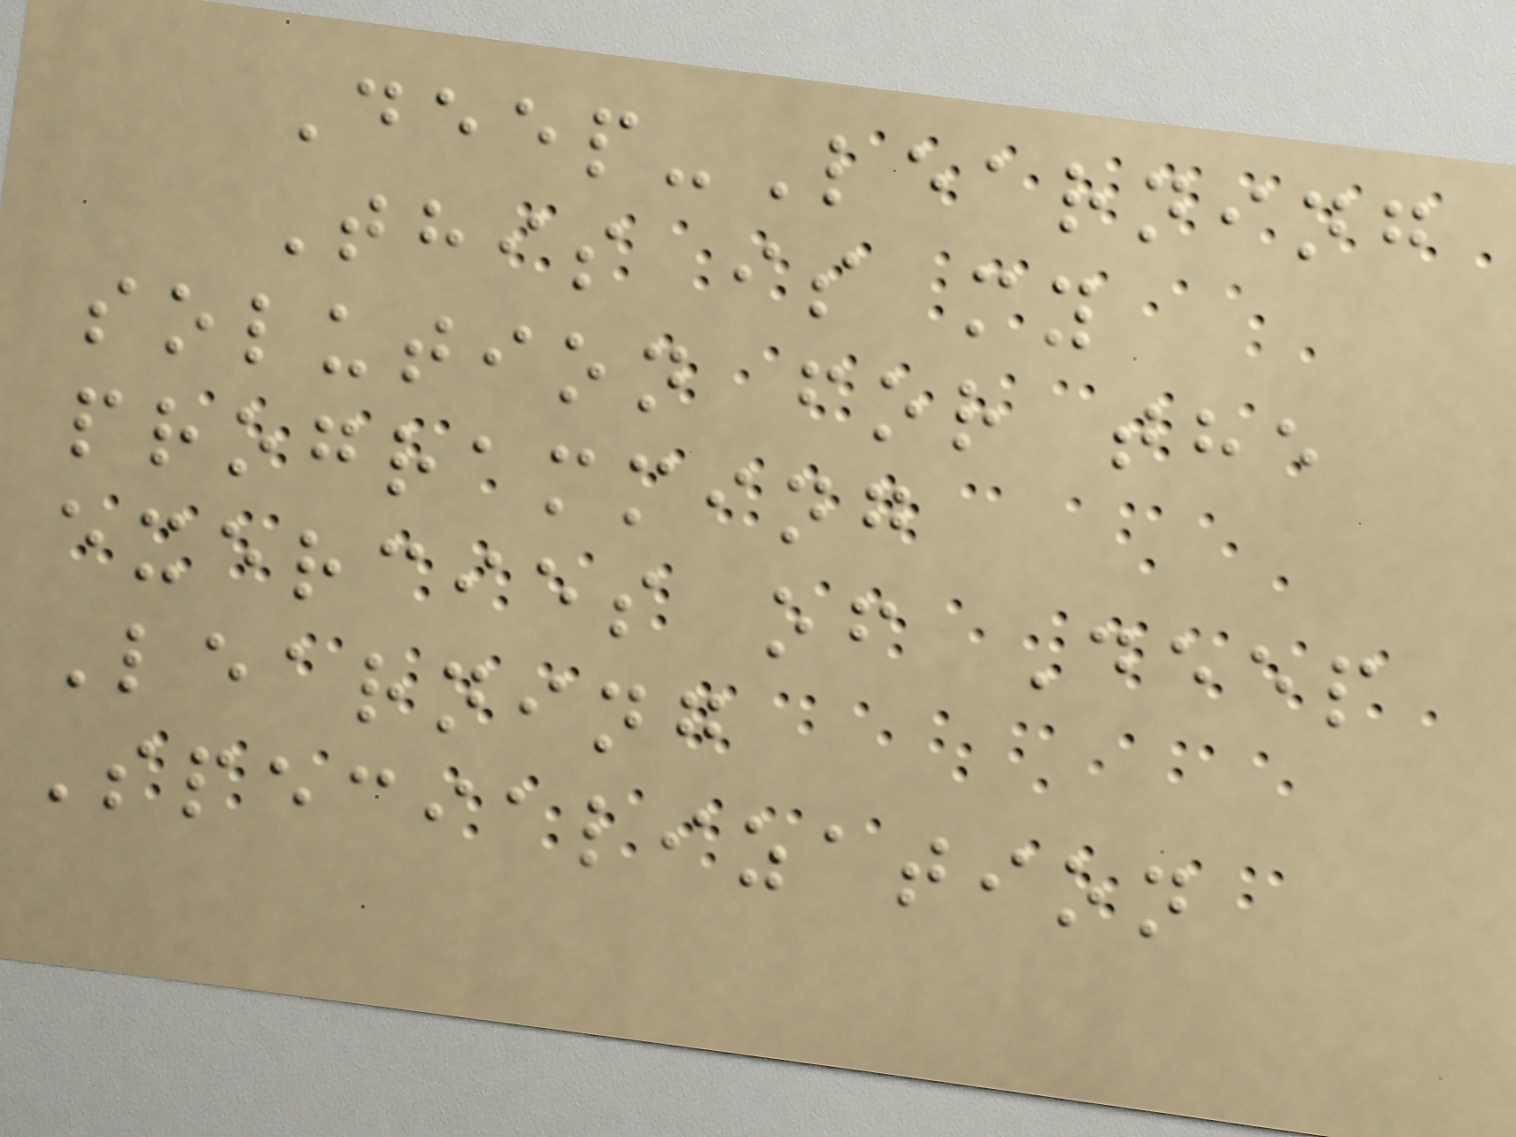Deep-Learning
This is my
solution for the
programming
exercies of Deep
Learning
Specialization
